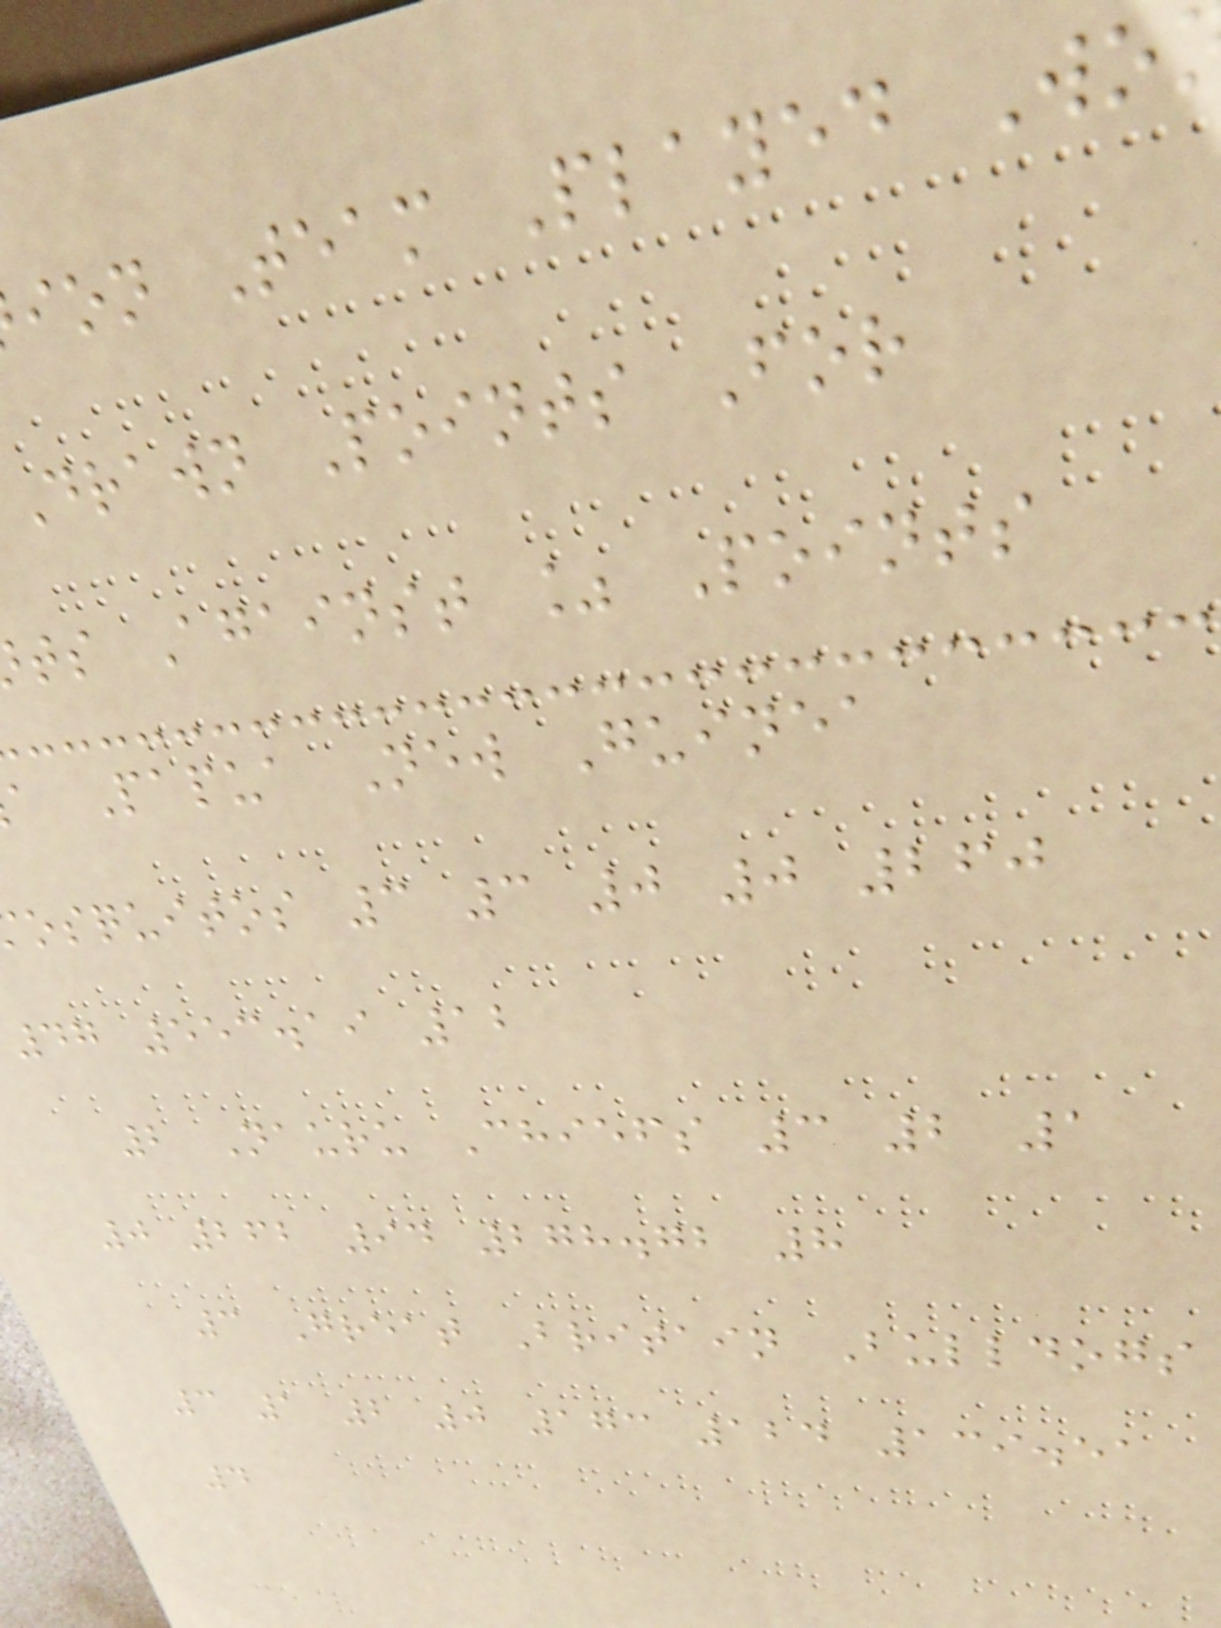ion Team Played Wo
drawn Points For
ts Against % Points
a Papua New Guinea
osquitos 3 3 0 0 260
47 553.19 12
2 Nauru Chiefs 3 2 1
0 262 94 278.72 8
3 Great Britain Bulldogs
3 1 2 0 173 124 139.51
4
